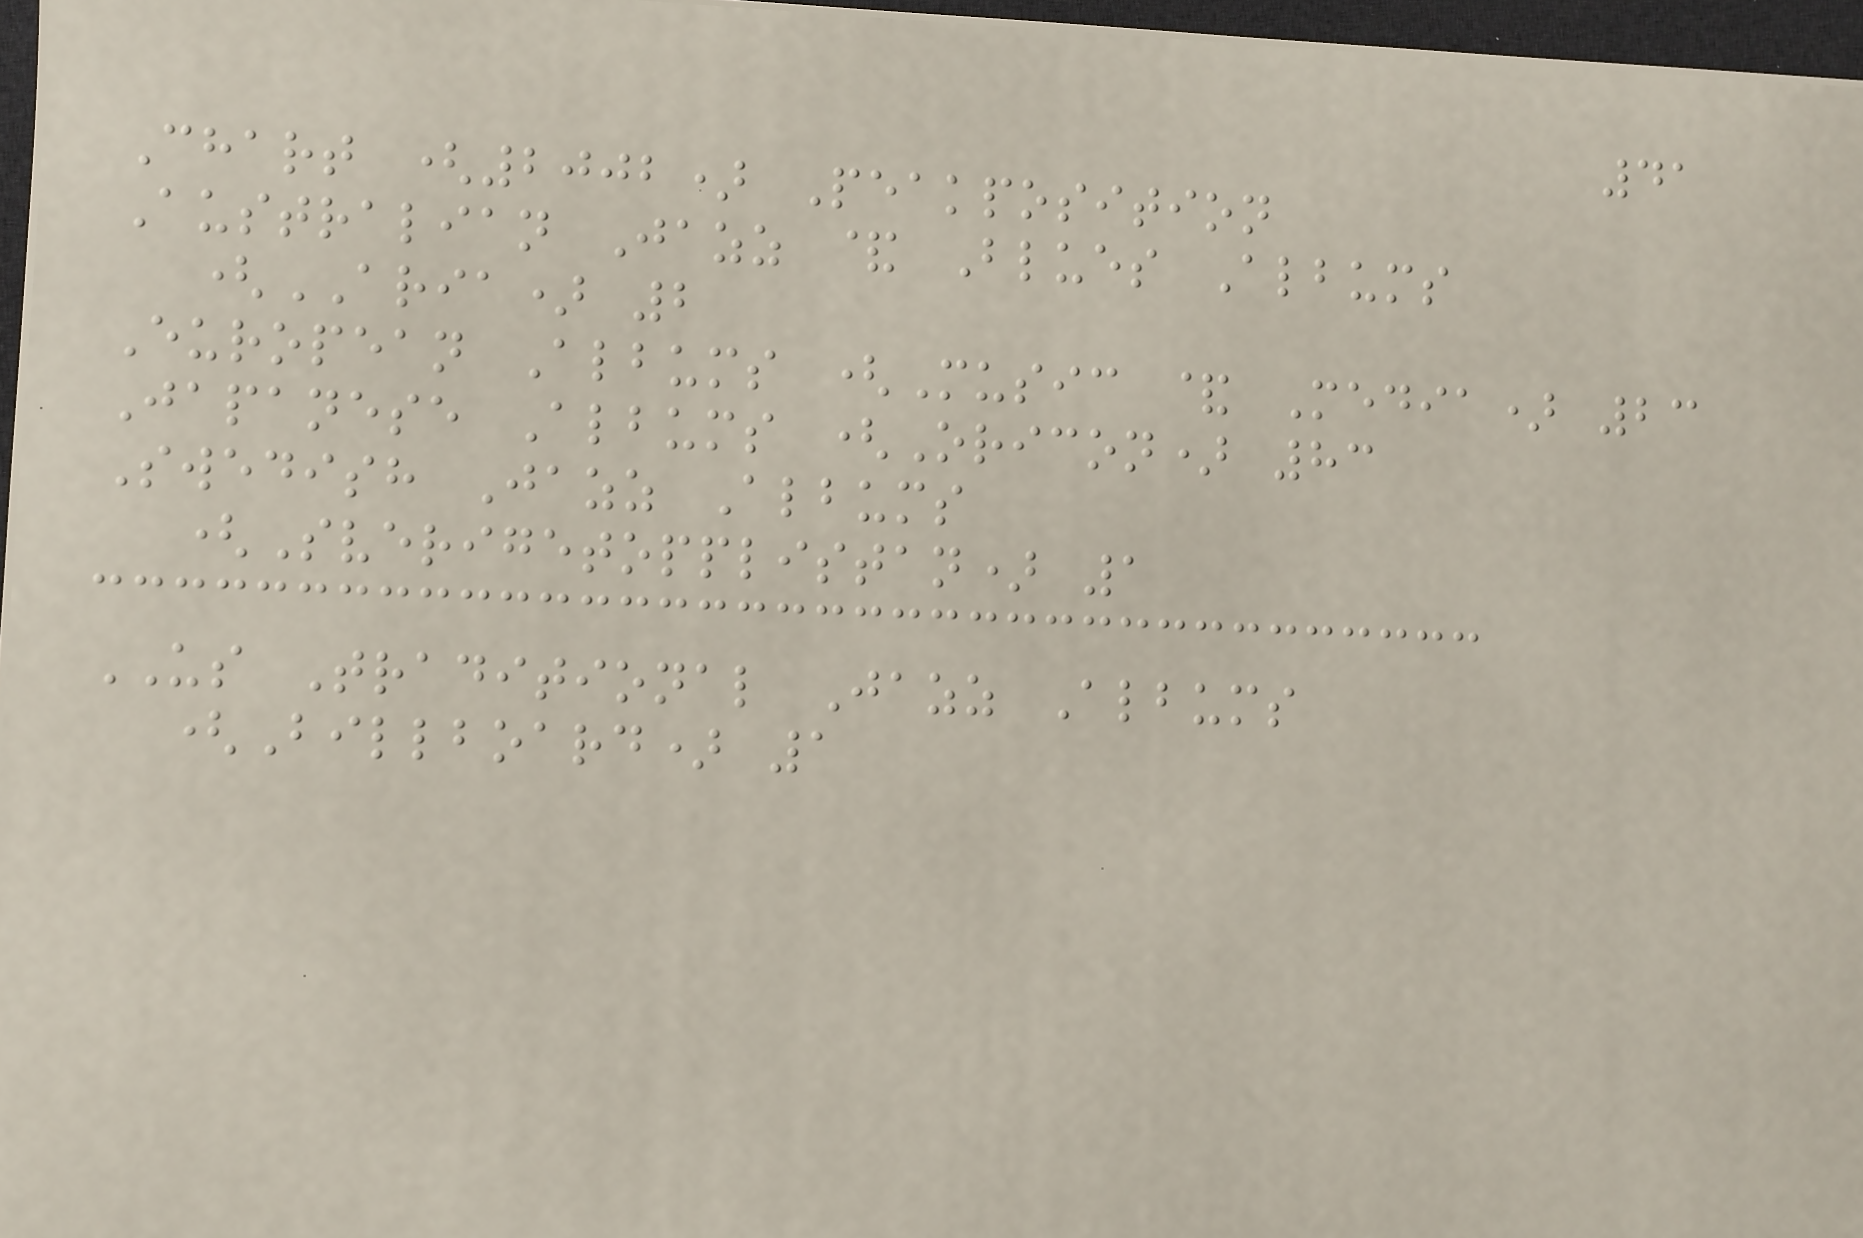41
Chart (2002) Peakposition
Australian Jazz & Blues Albums
(ARIA) 2
European Albums (Music & Media) 23
Japanese Albums (Oricon) 83
Swedish Jazz Albums
(Sverigetopplistan) 1
US Traditional Jazz Albums
(Billboard) 1
